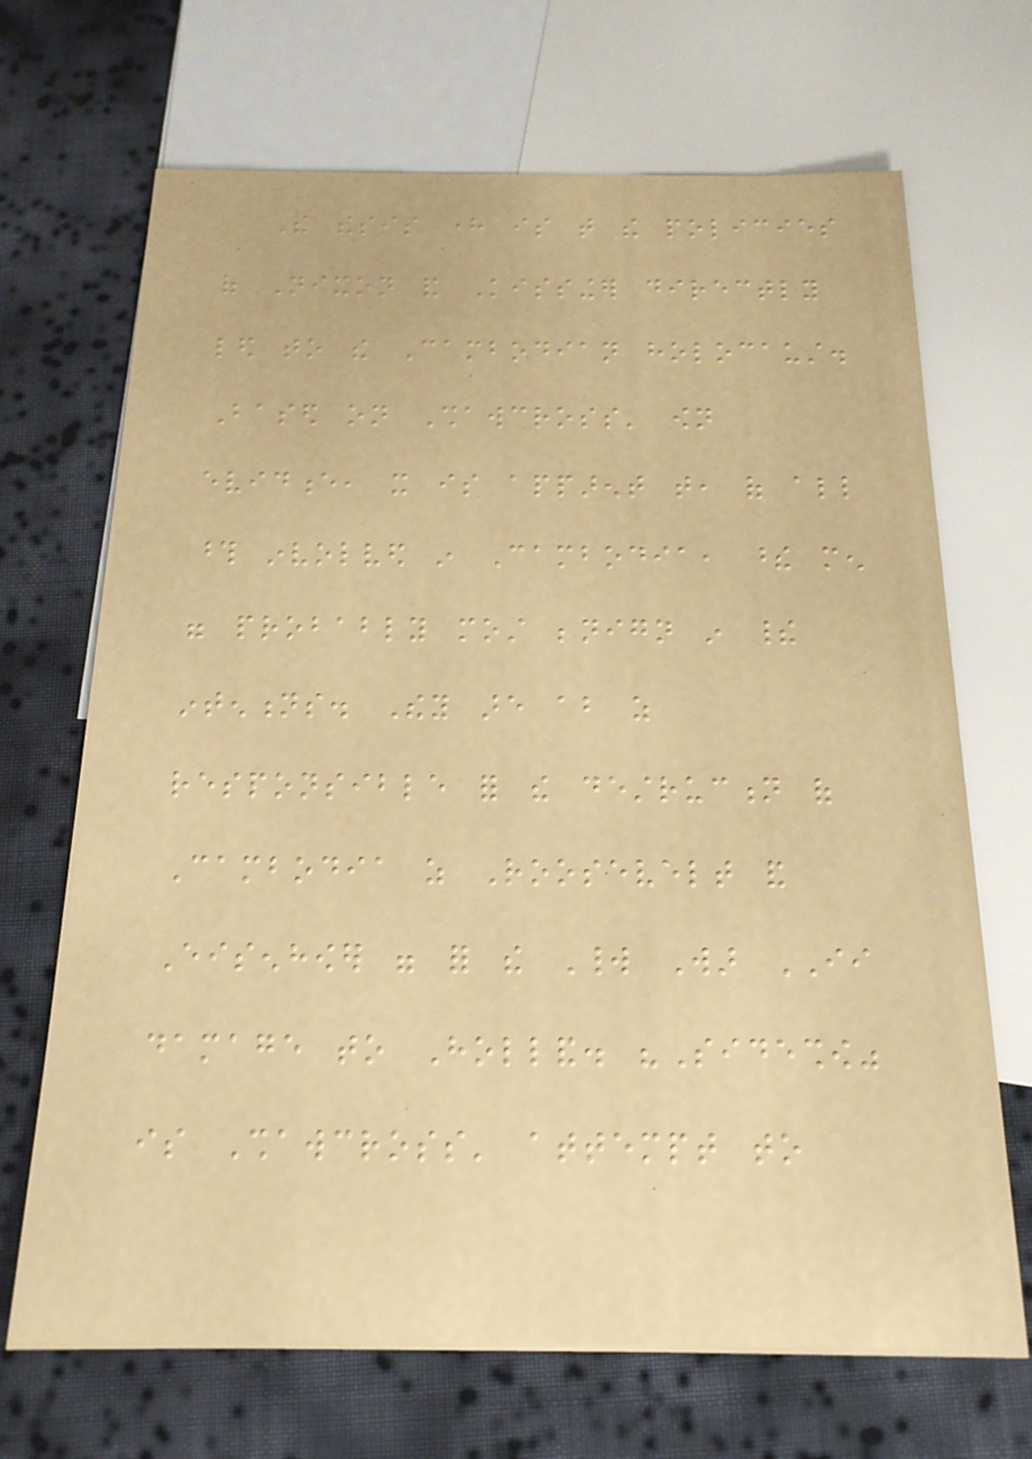The thesis here is that the policies
of Nixon and Kissinger directly
led to the Cambodian holocaust.
Based on Shawcross' own
evidence, it is apparent that, of all
those involved in Cambodia, these men
were probably most benign in their
intentions. They are about as
responsible for the destruction of
Cambodia as Roosevelt and
Eisenhower were for the World War II
damage to Holland. "Sideshow"
is Shawcross' attempt to
